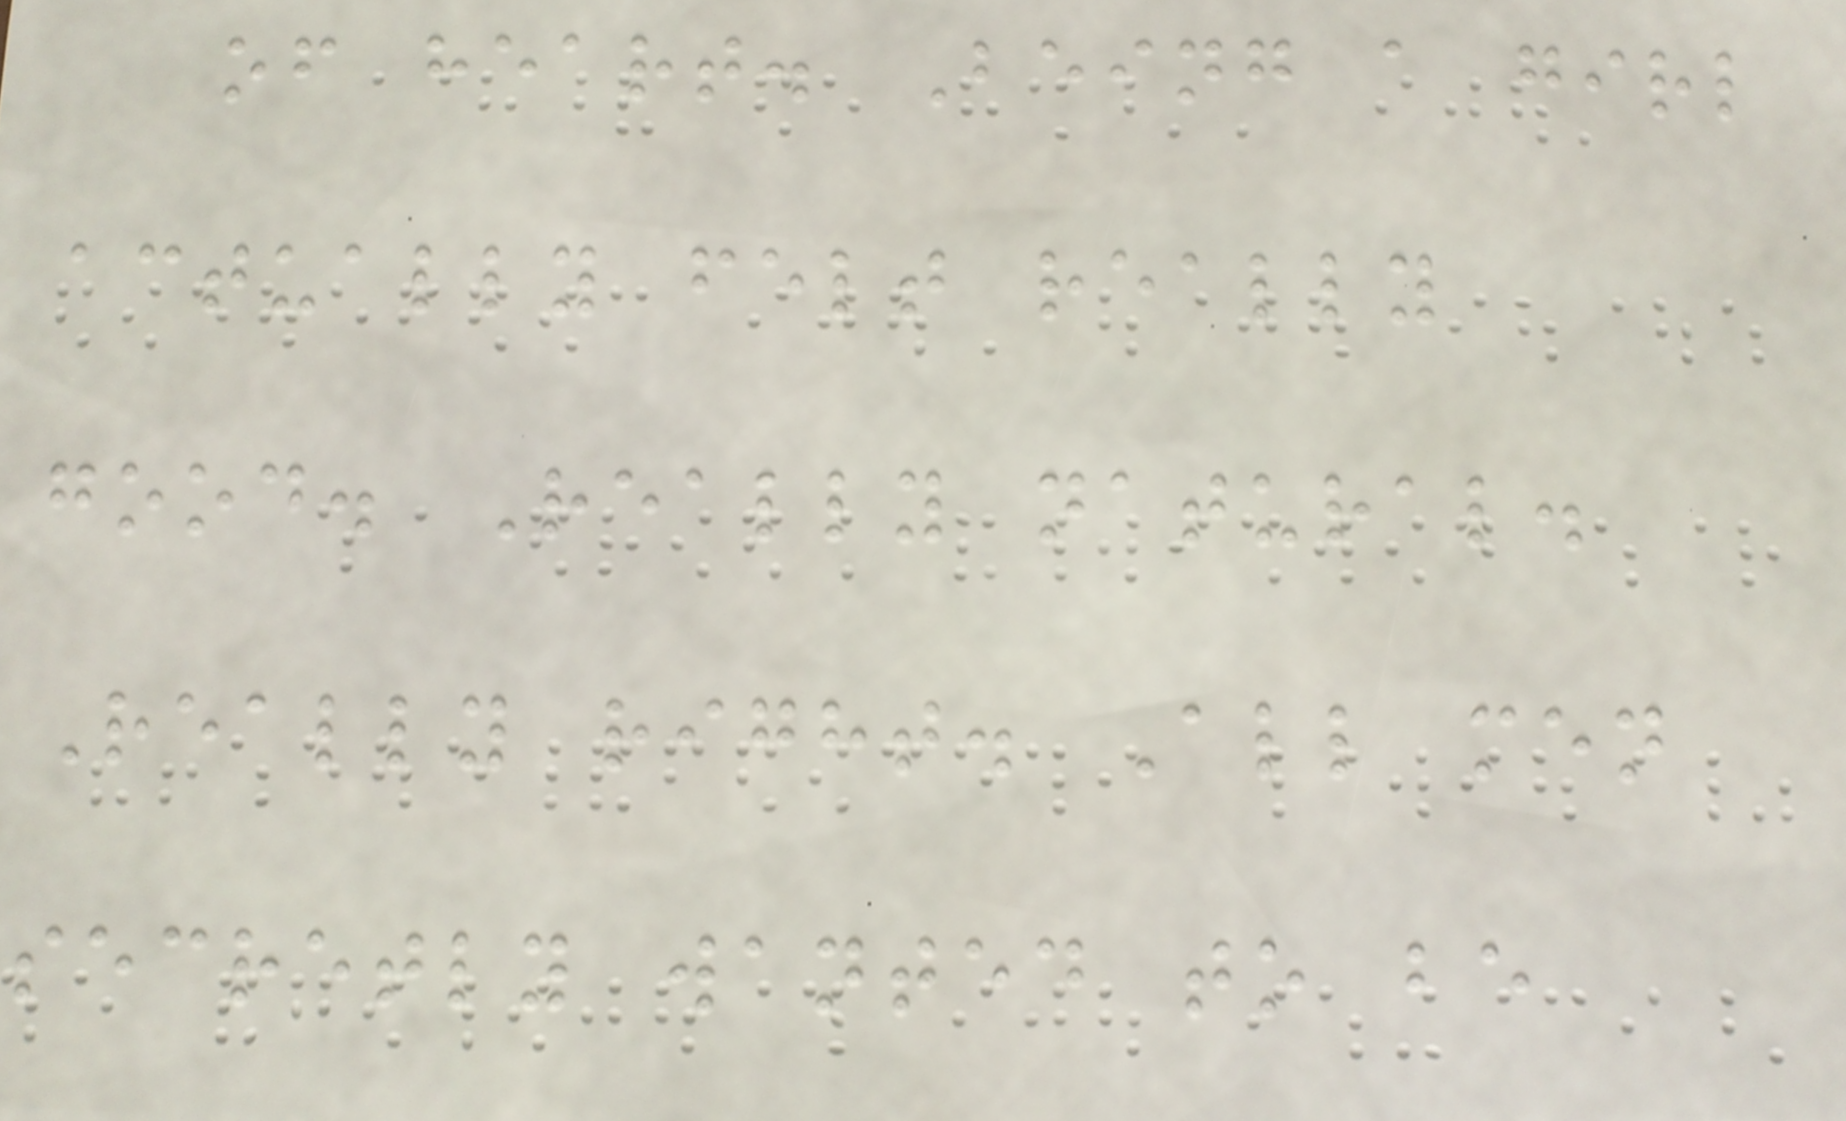of heart. Being a girl
actually felt really
good. Really natural.
Really right. All men
secretly wanted to be
